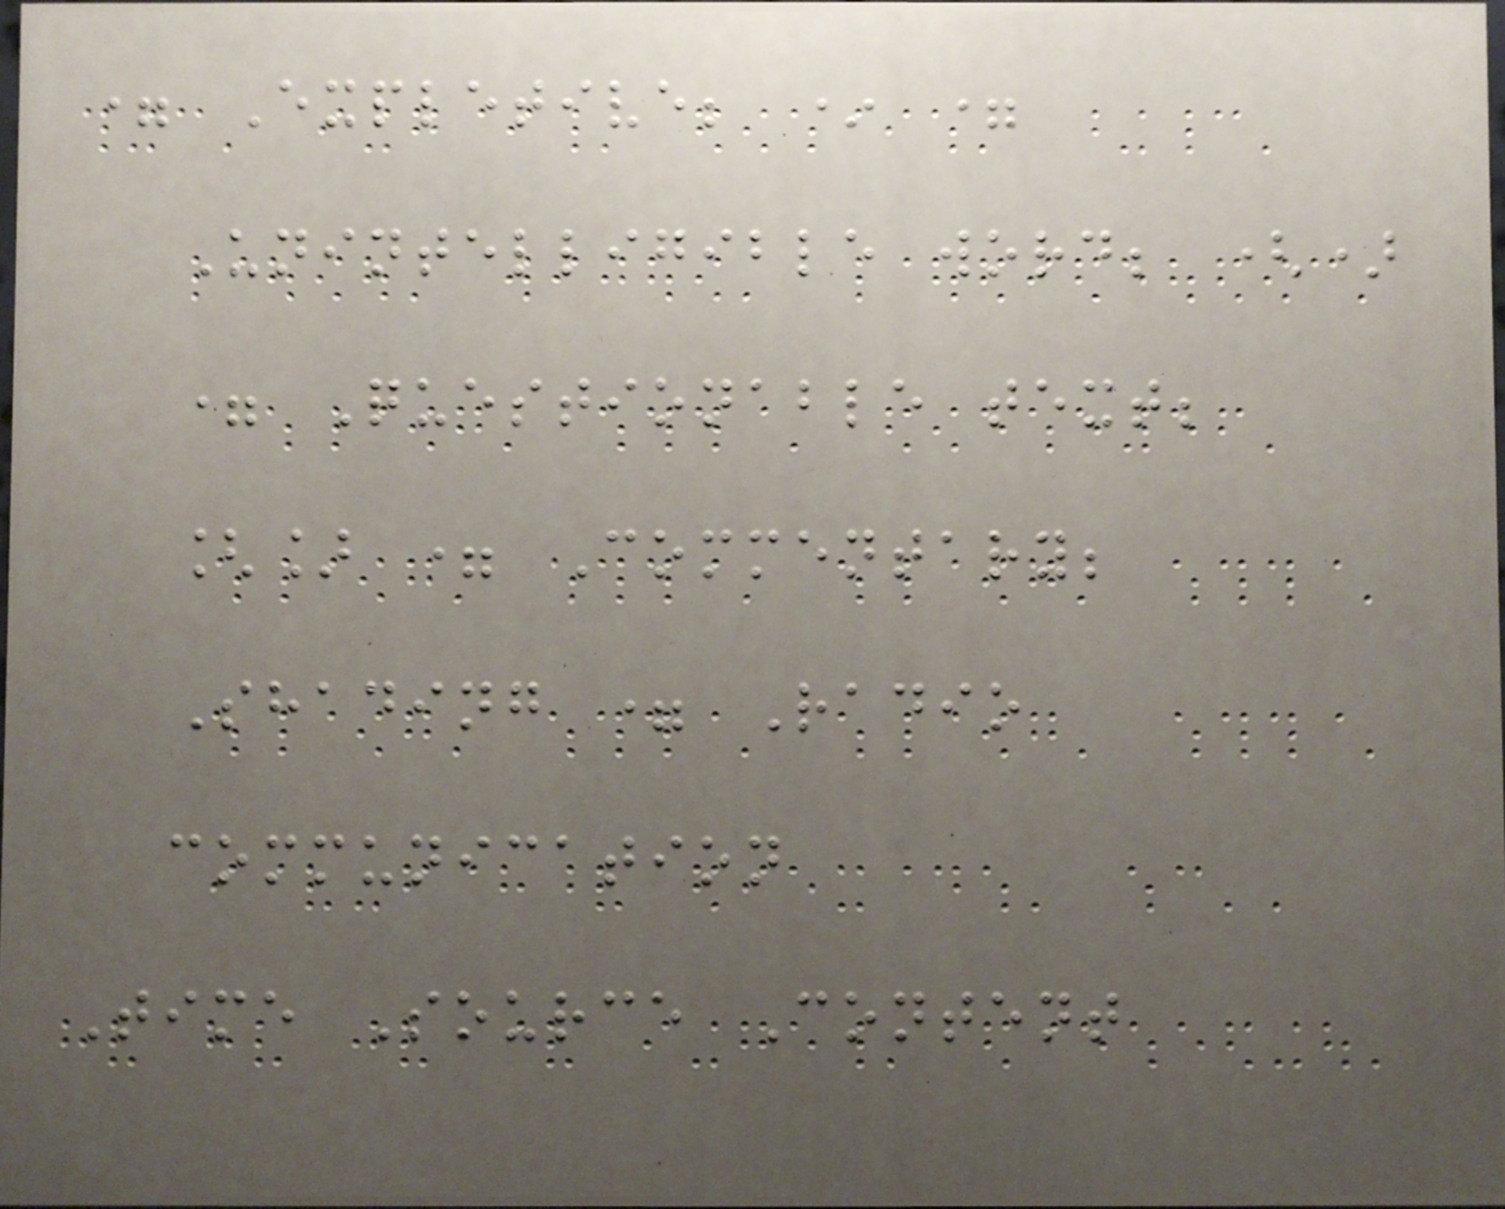= Expletive; * =
Unintelligible word; ()
= Questionable text;
[] = Commentary;
Shading = Radio
communication
Time Source Content
